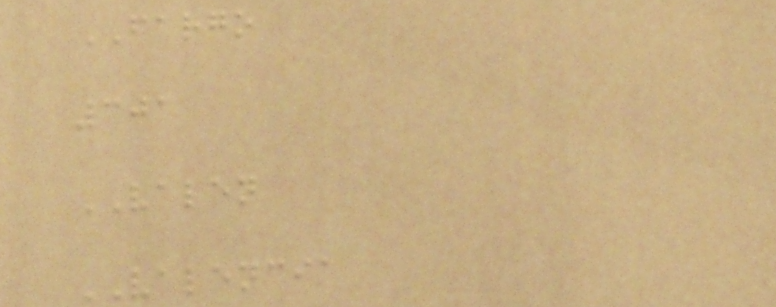FARGO
301
VALEN
VALENCIA
